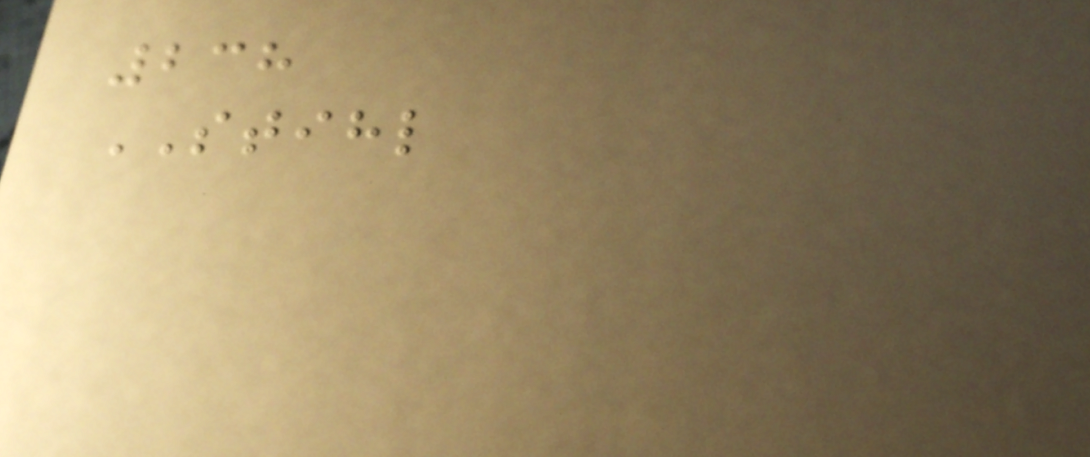238
STIHL
